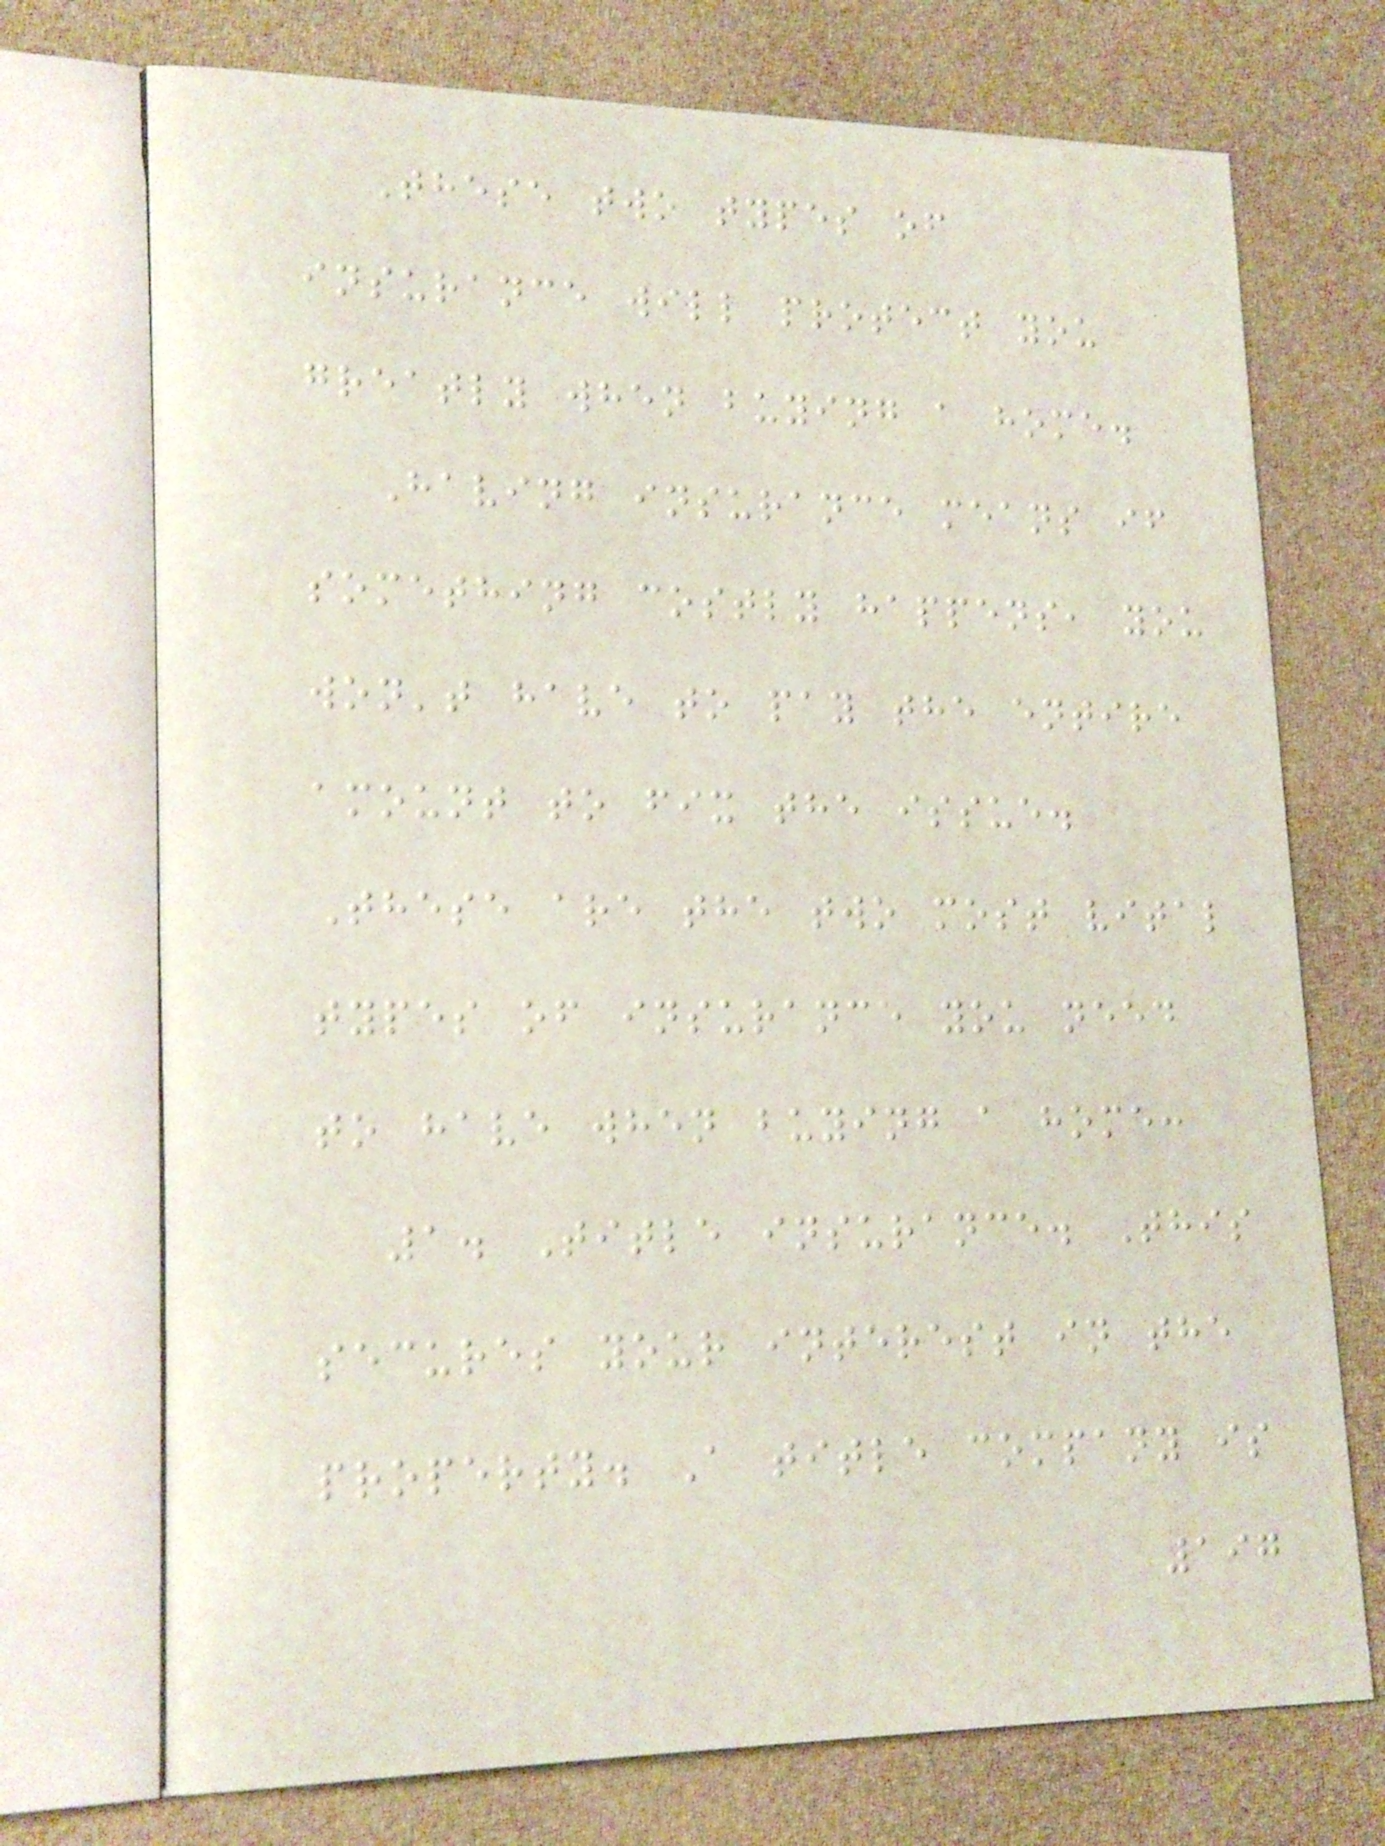These two types of
insurance will protect you
greatly when buying a home.
Having insurance means if
something costly happens, you
won't have to pay the entire
amount to fix the issue.
These are the two most vital
types of insurance you need
to have when buying a home:
1. Title insurance. This
secures your interest in the
property. A title company is
197
